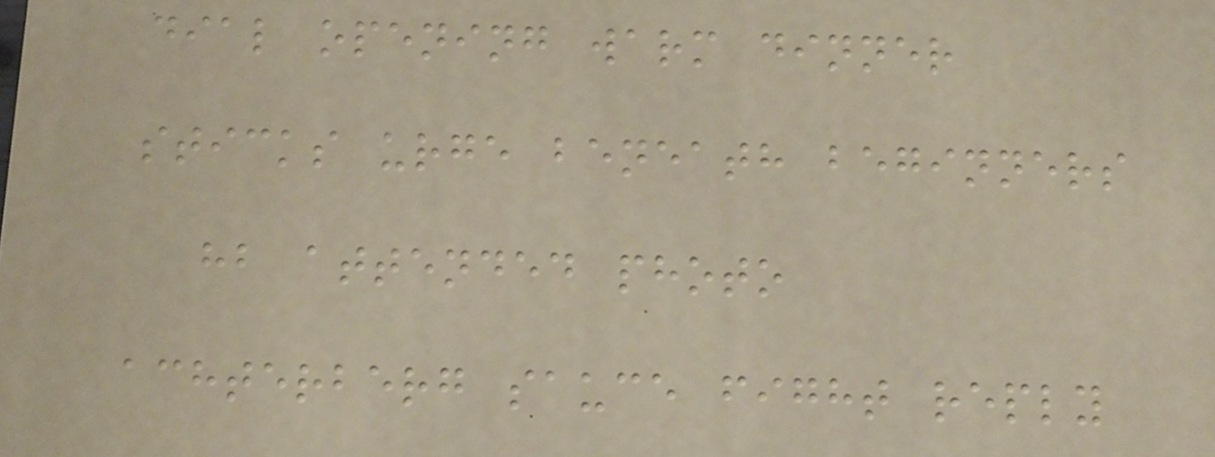dial opening warm dinner
sticks urge beneath beginners
hb attended photo
achterberg sauce fight reply
